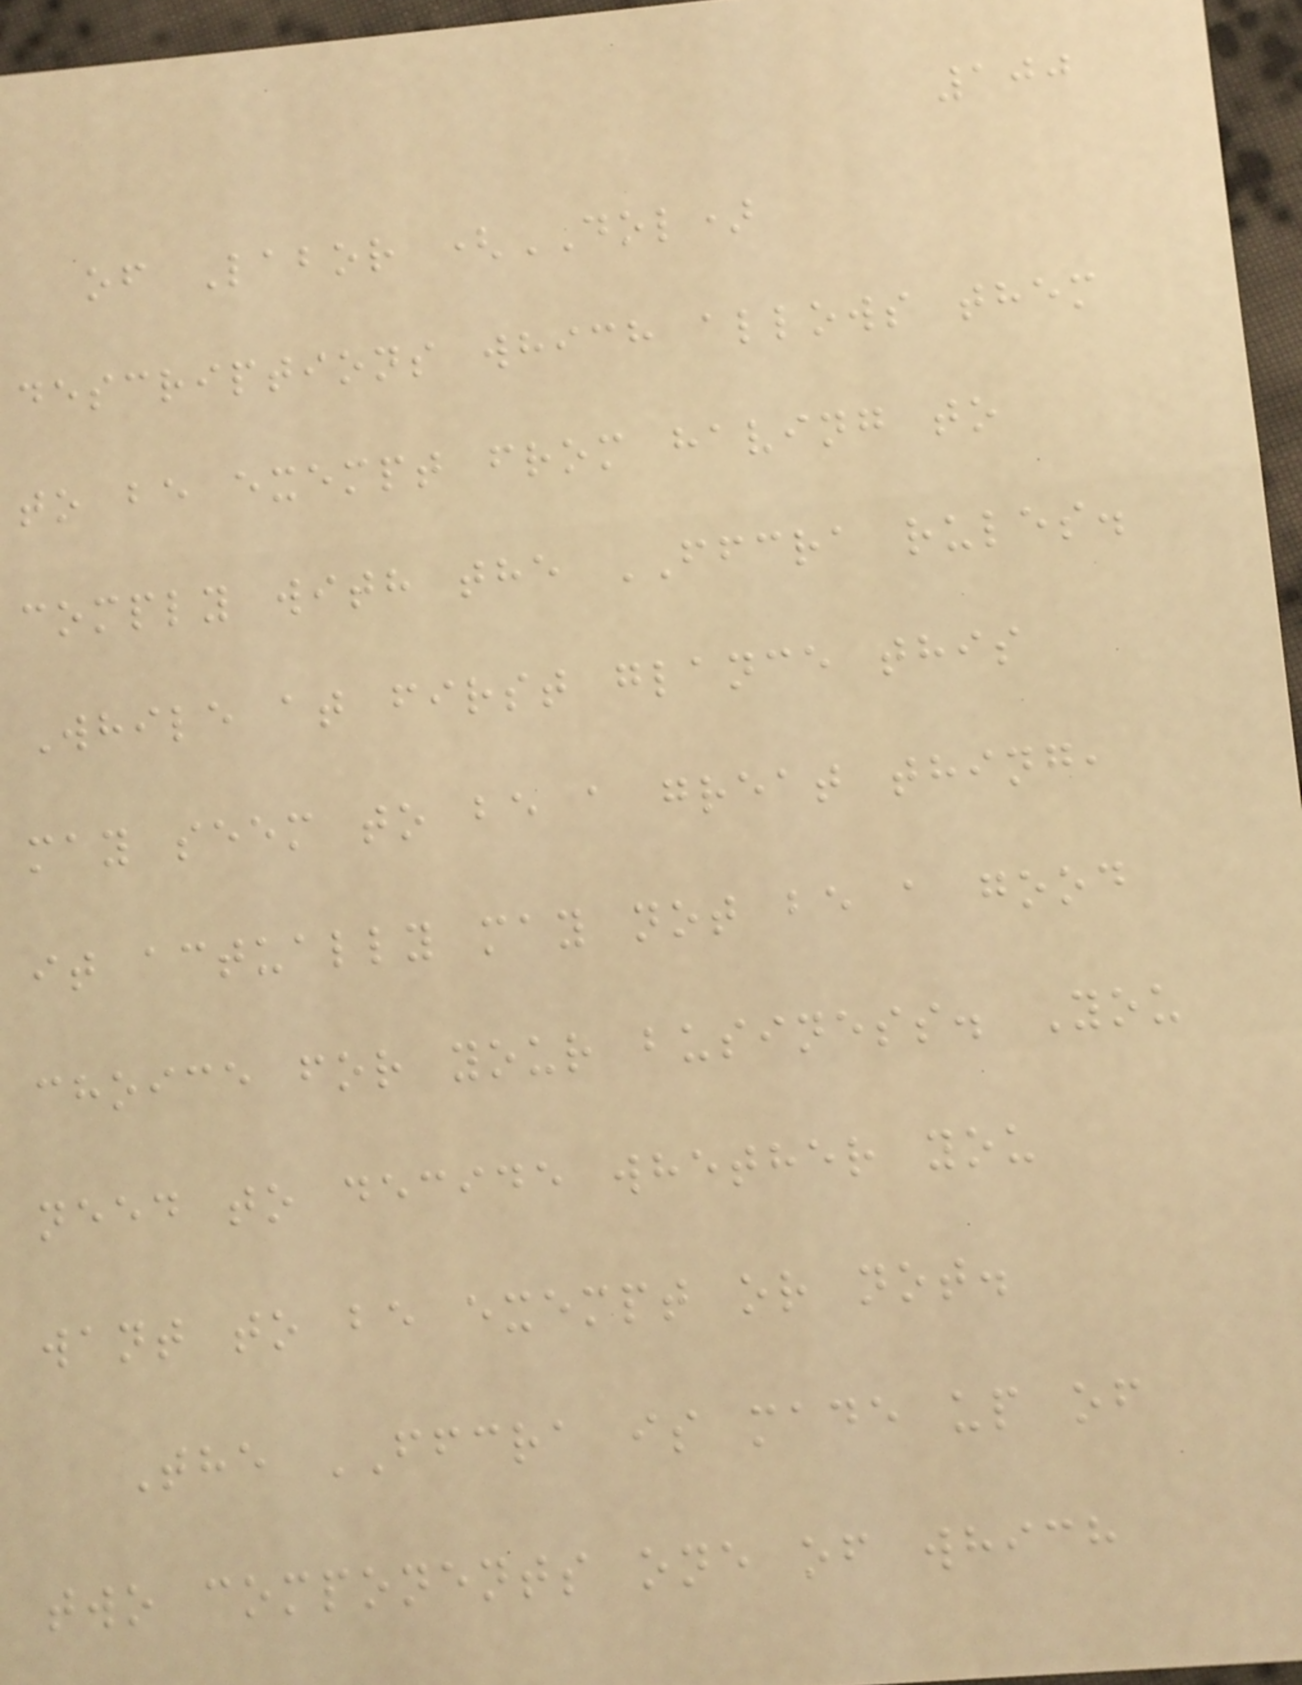100
of Labor (DOL)
descriptions which allows them
to be exempt from having to
comply with the FFCRA rules.
While at first glance this
may seem to be a great thing,
it actually may not be a good
choice for your business. You
need to decide whether you
want to be exempt or not.
The FFCRA is made up of
two components one of which
